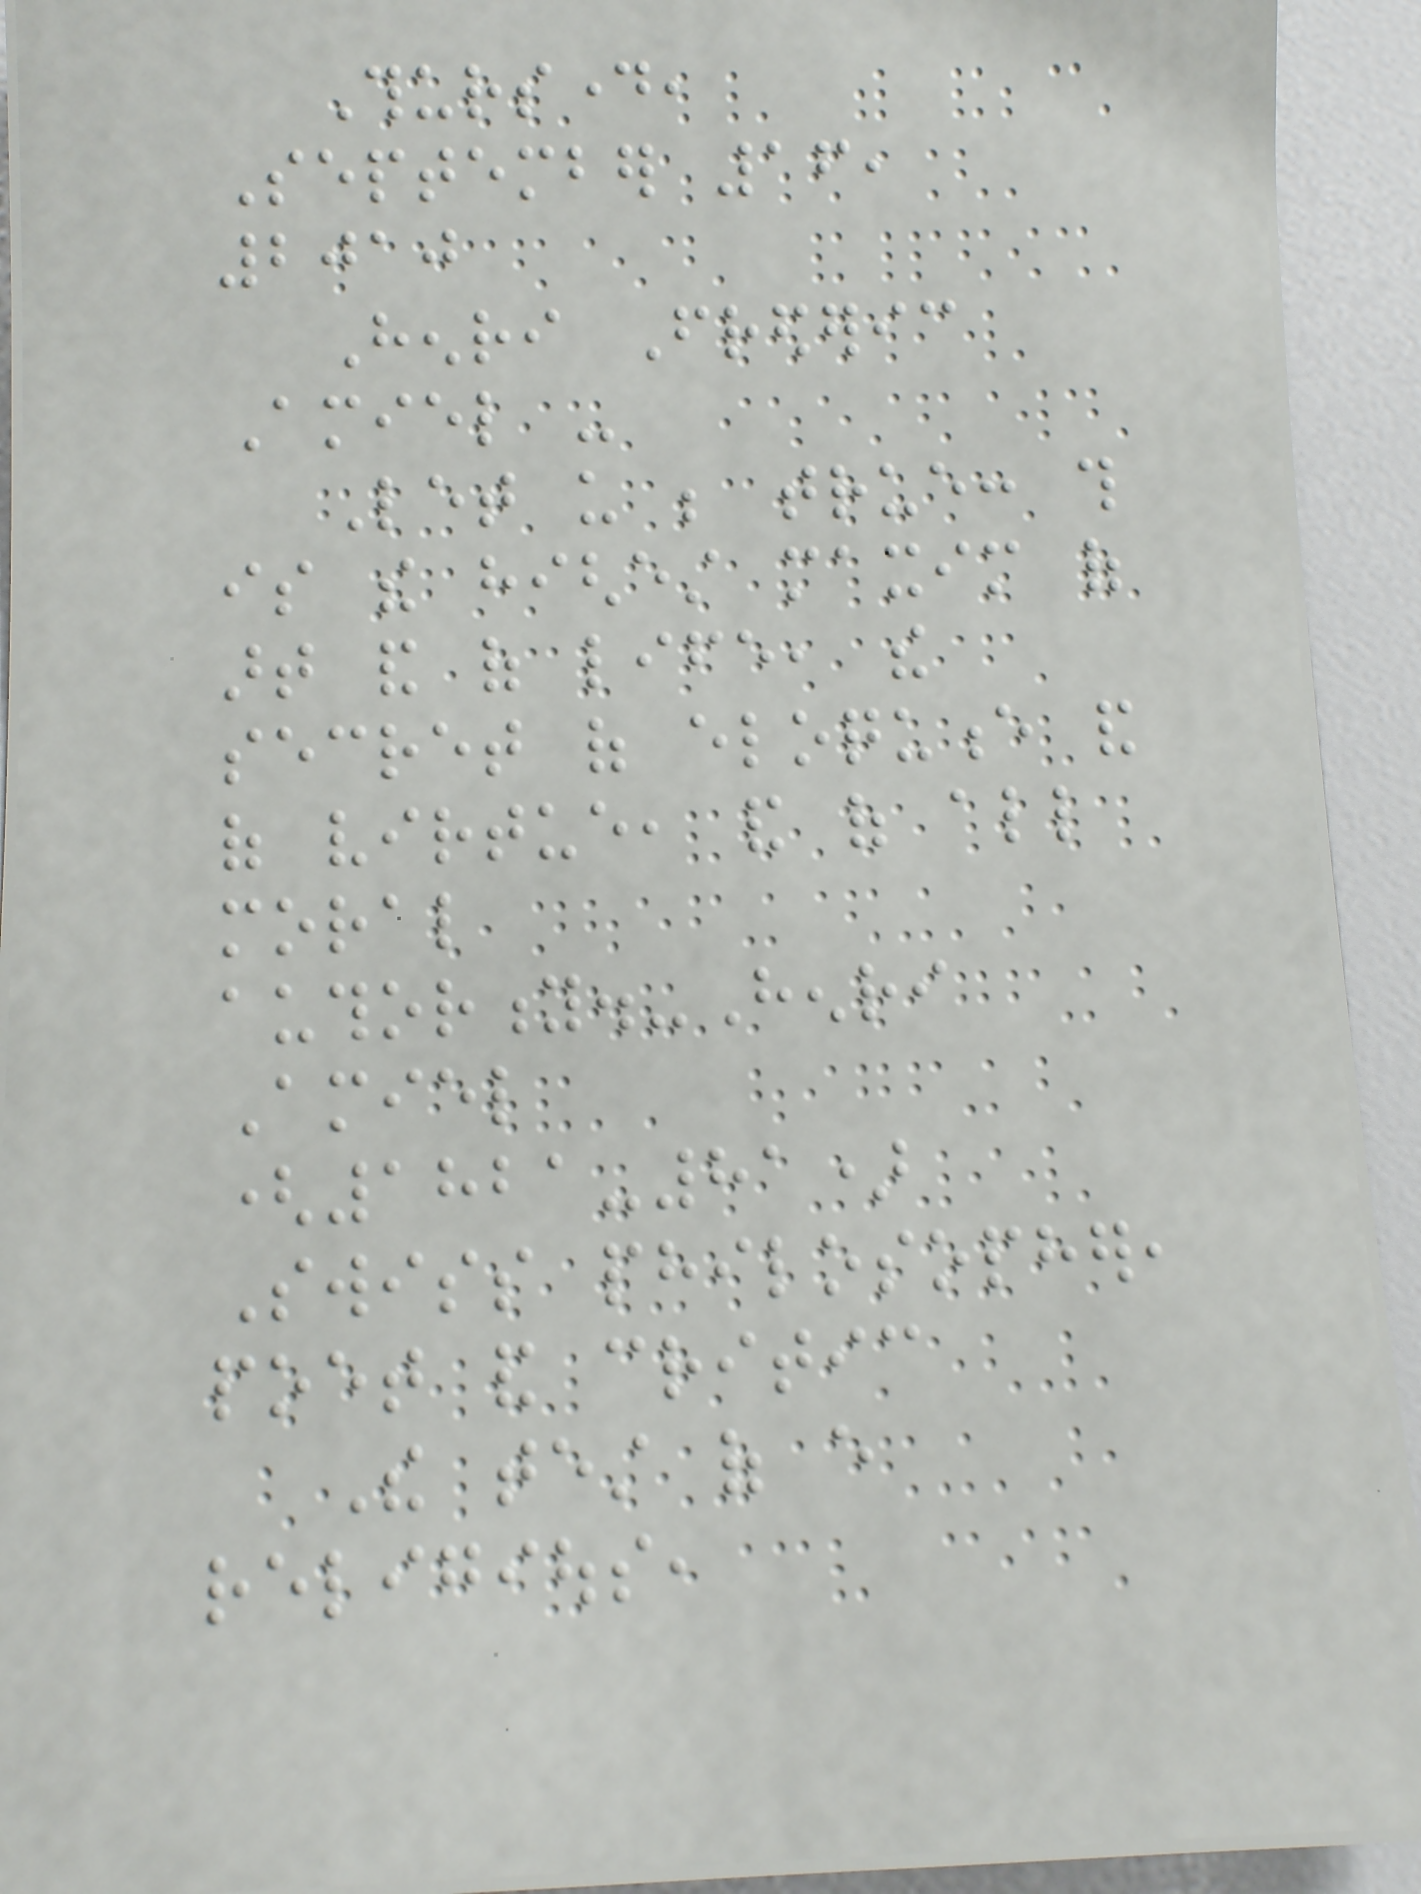Thursday,
September 16,
2010
Henri Frederic
Amiel -
Let us be true: this
is the highest maxim of
art and of life, the
secret of eloquence and
of virtue, and of all
moral
authority.-Henri
Amiel
(1821-81)
Swiss philosopher,
poet and critic
The test of every
religious,
